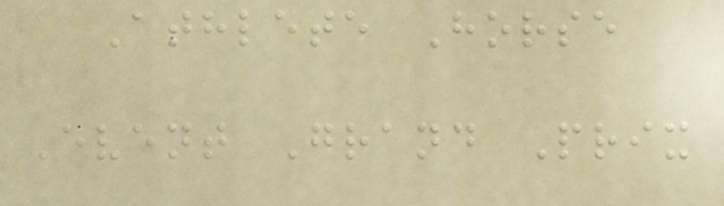Athlete Horse
Event Grand Prix
